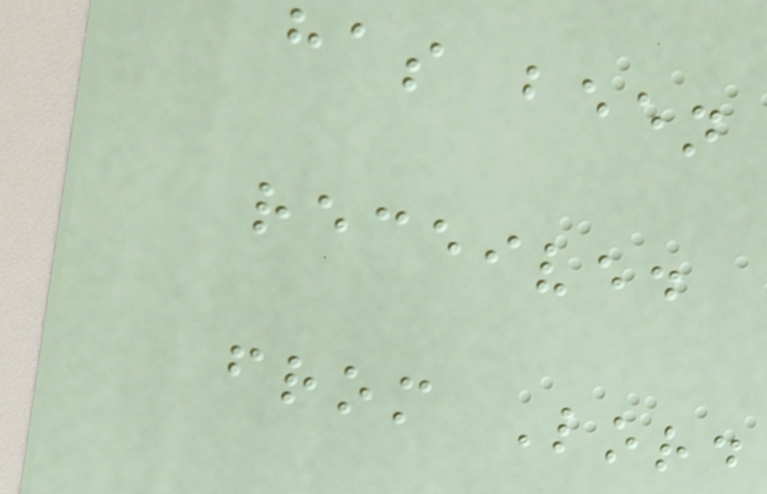has been
received
from Lord
